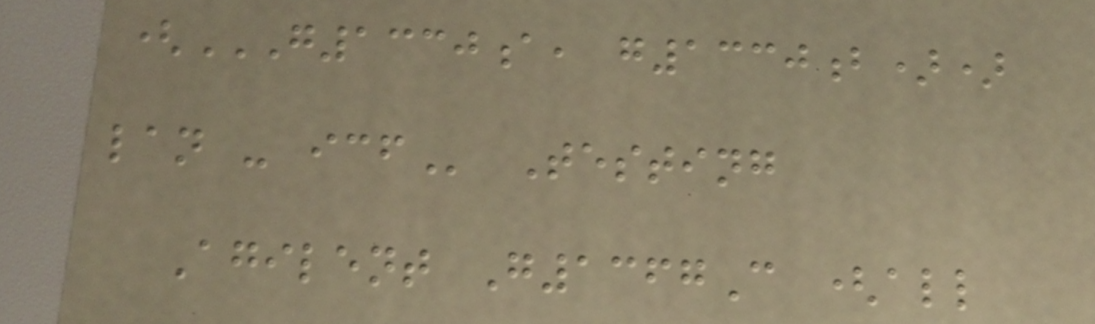(G1330A, G1330B))
LAN - ICF Testing
Agilent G1367C (all
